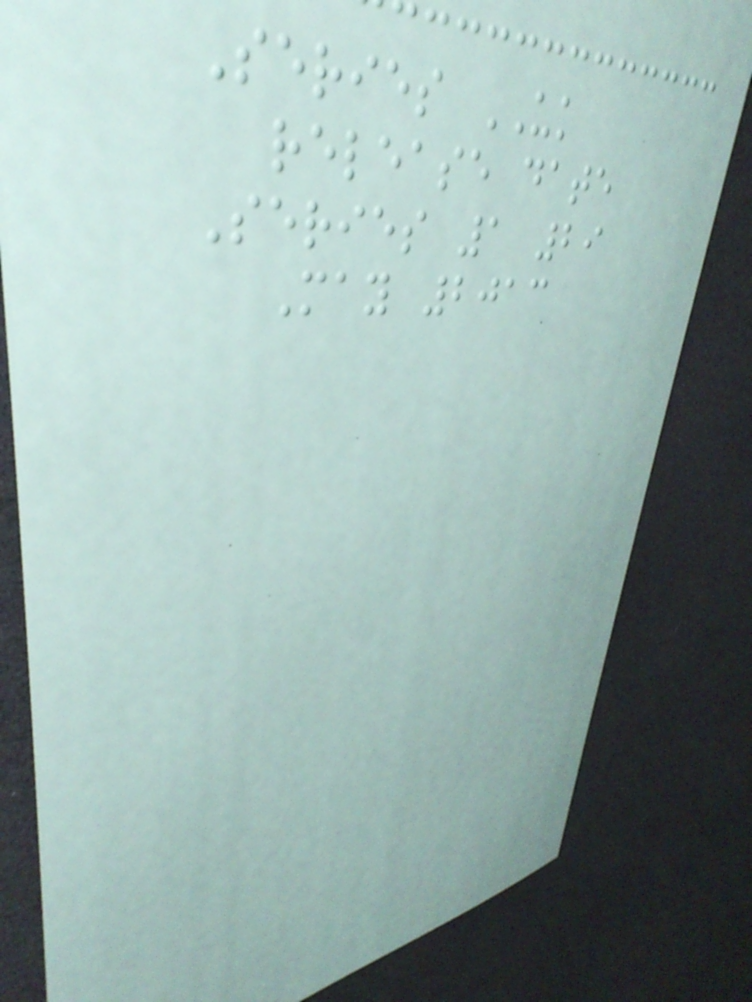Series UK
release date
Series 1 29
May 2013
